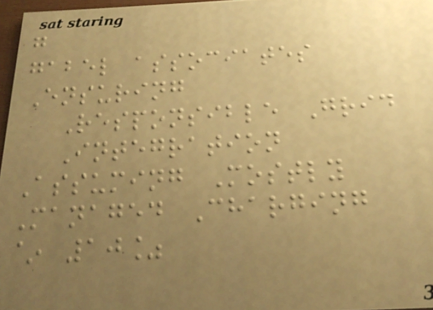g
gabel associates
Ensuring
Responsible Grid
Integration
Assuming Mostly
Managed Charging
~ 10%
